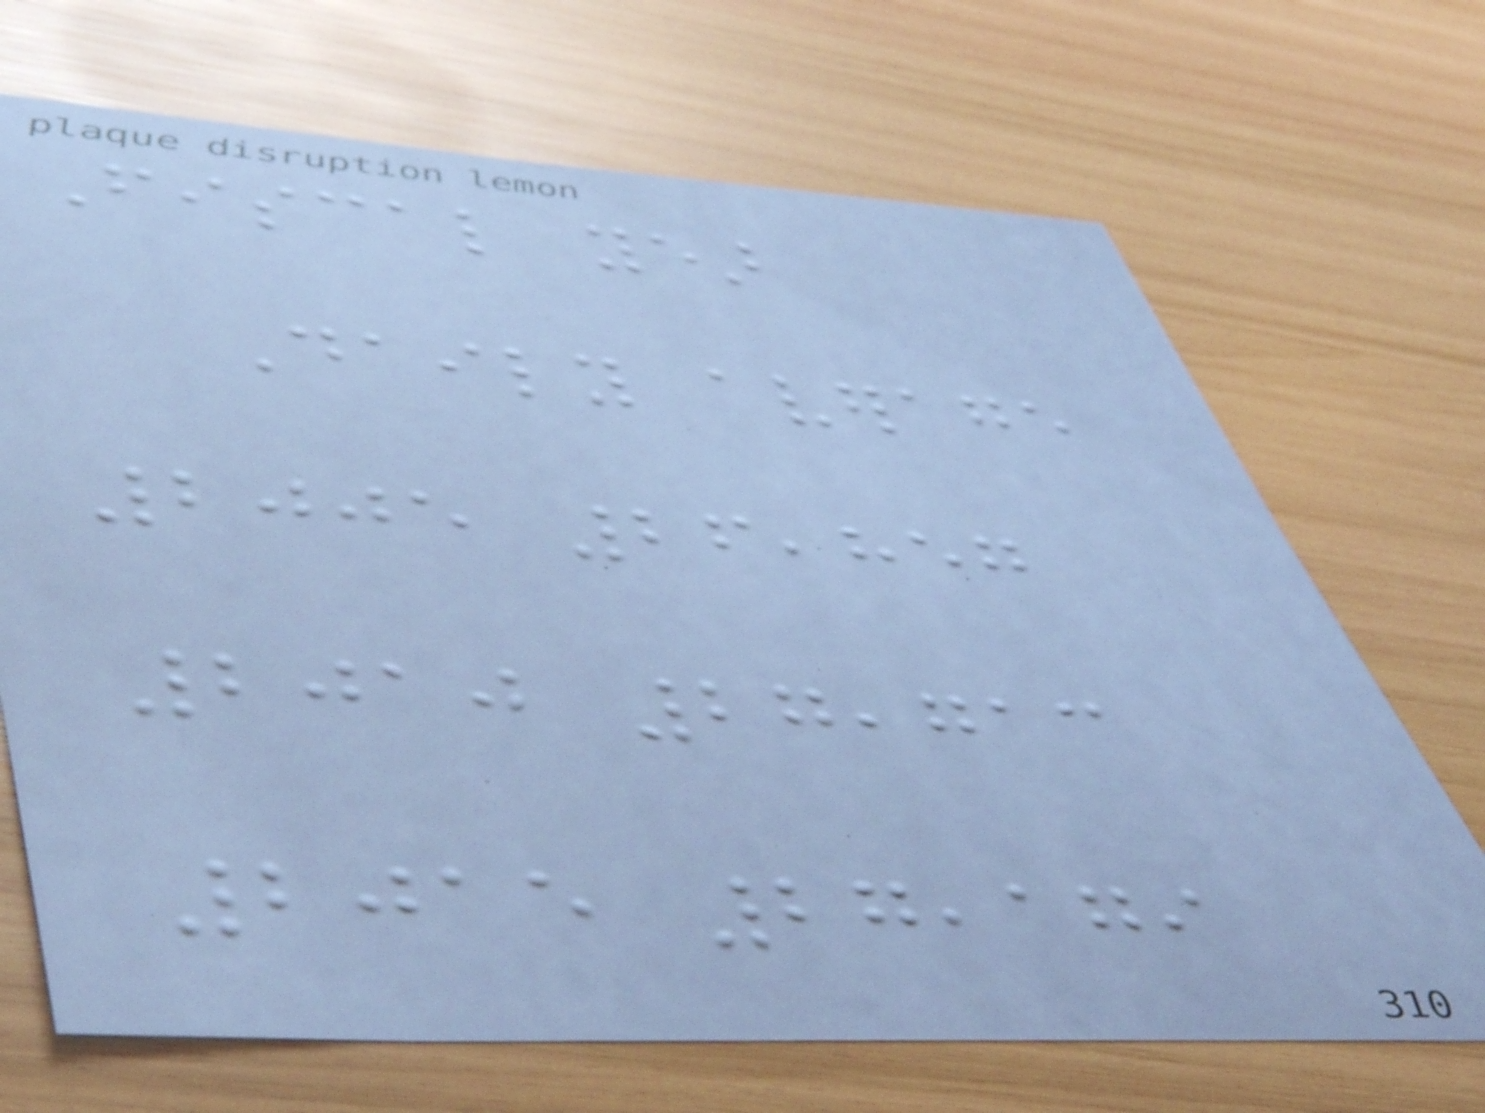Fiscal year
Daily average
2005 26,857
2010 27,713
2015 27,179
